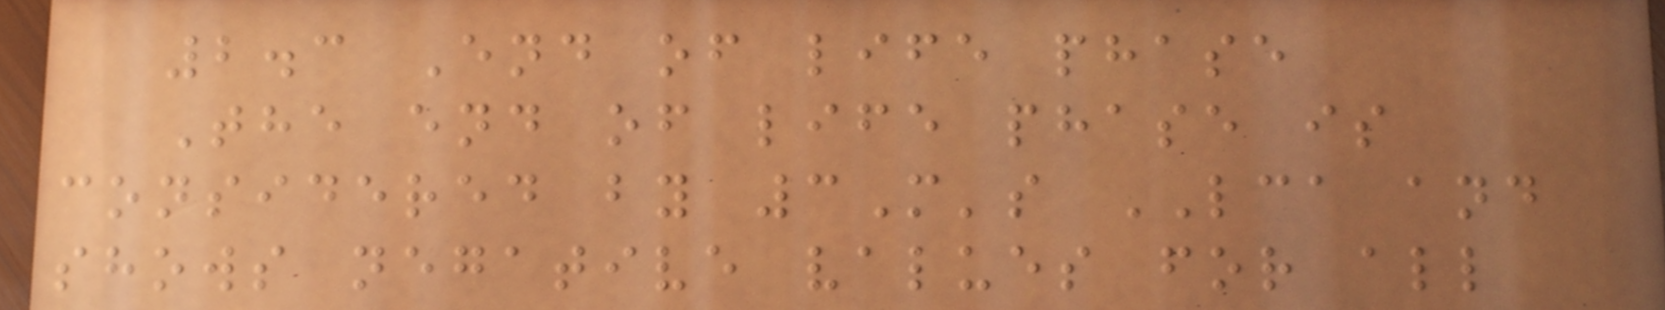2.3 End of life phase
The end of life phase is
considered by 3M's LCA and
shows negative values for all
